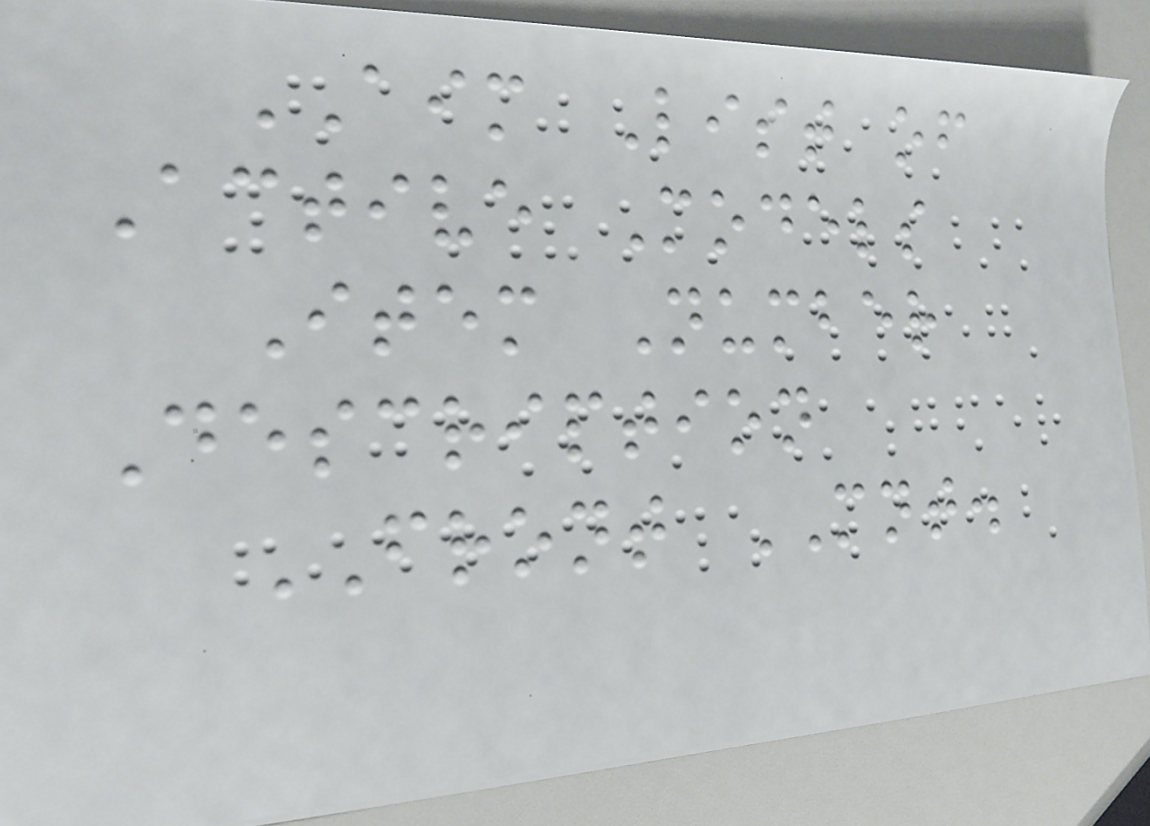AIM List of
Active Models
Item Number
Description
FRONT MNT.
